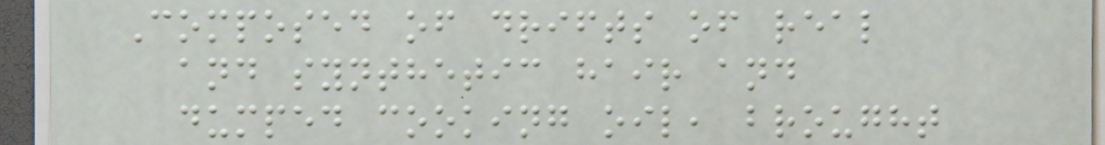Composed of drifts of real
and synthetic hair and
dumped cooking oil, brought
